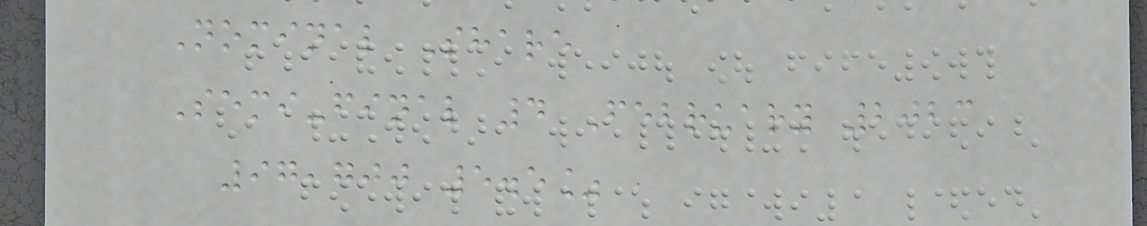Nominal Share
Semi-final 4 February 2023
97,700 5.5%
